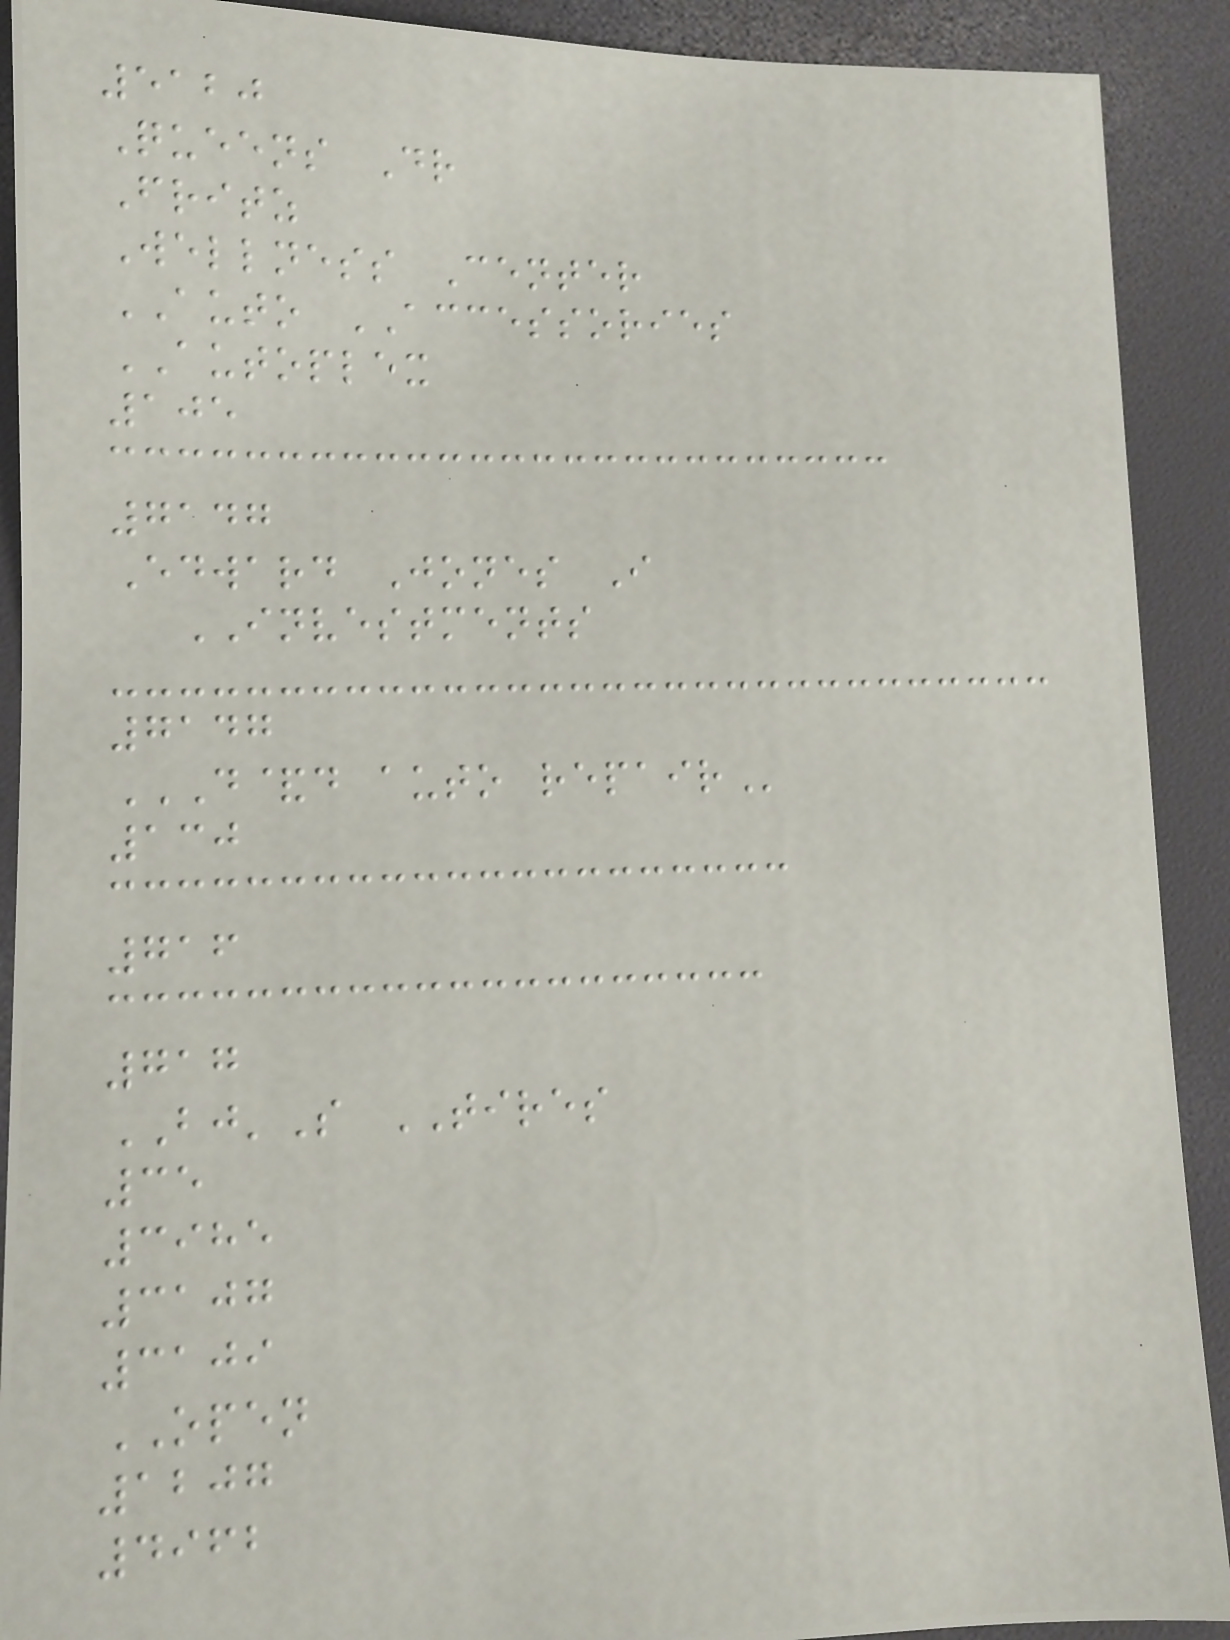5120
Queens Dr
Fritz
Wellness Center
AUTO ACCESSORIES
AUTOPLEX
105
7147
Edward Jones I
INVESTMENTS
7147
D&D AUTO REPAIR
130
716
717
BJ'S TIRES
35
3985
3107
3109
OPEN
1207
4962
